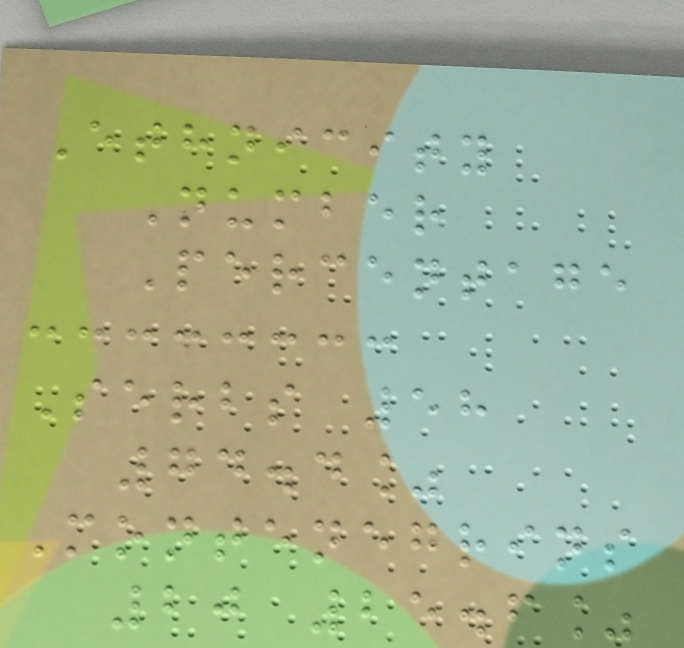Ethnicity
Number
Percentage
Serbs 58
74.4%
Montenegrins
20 25.6%
